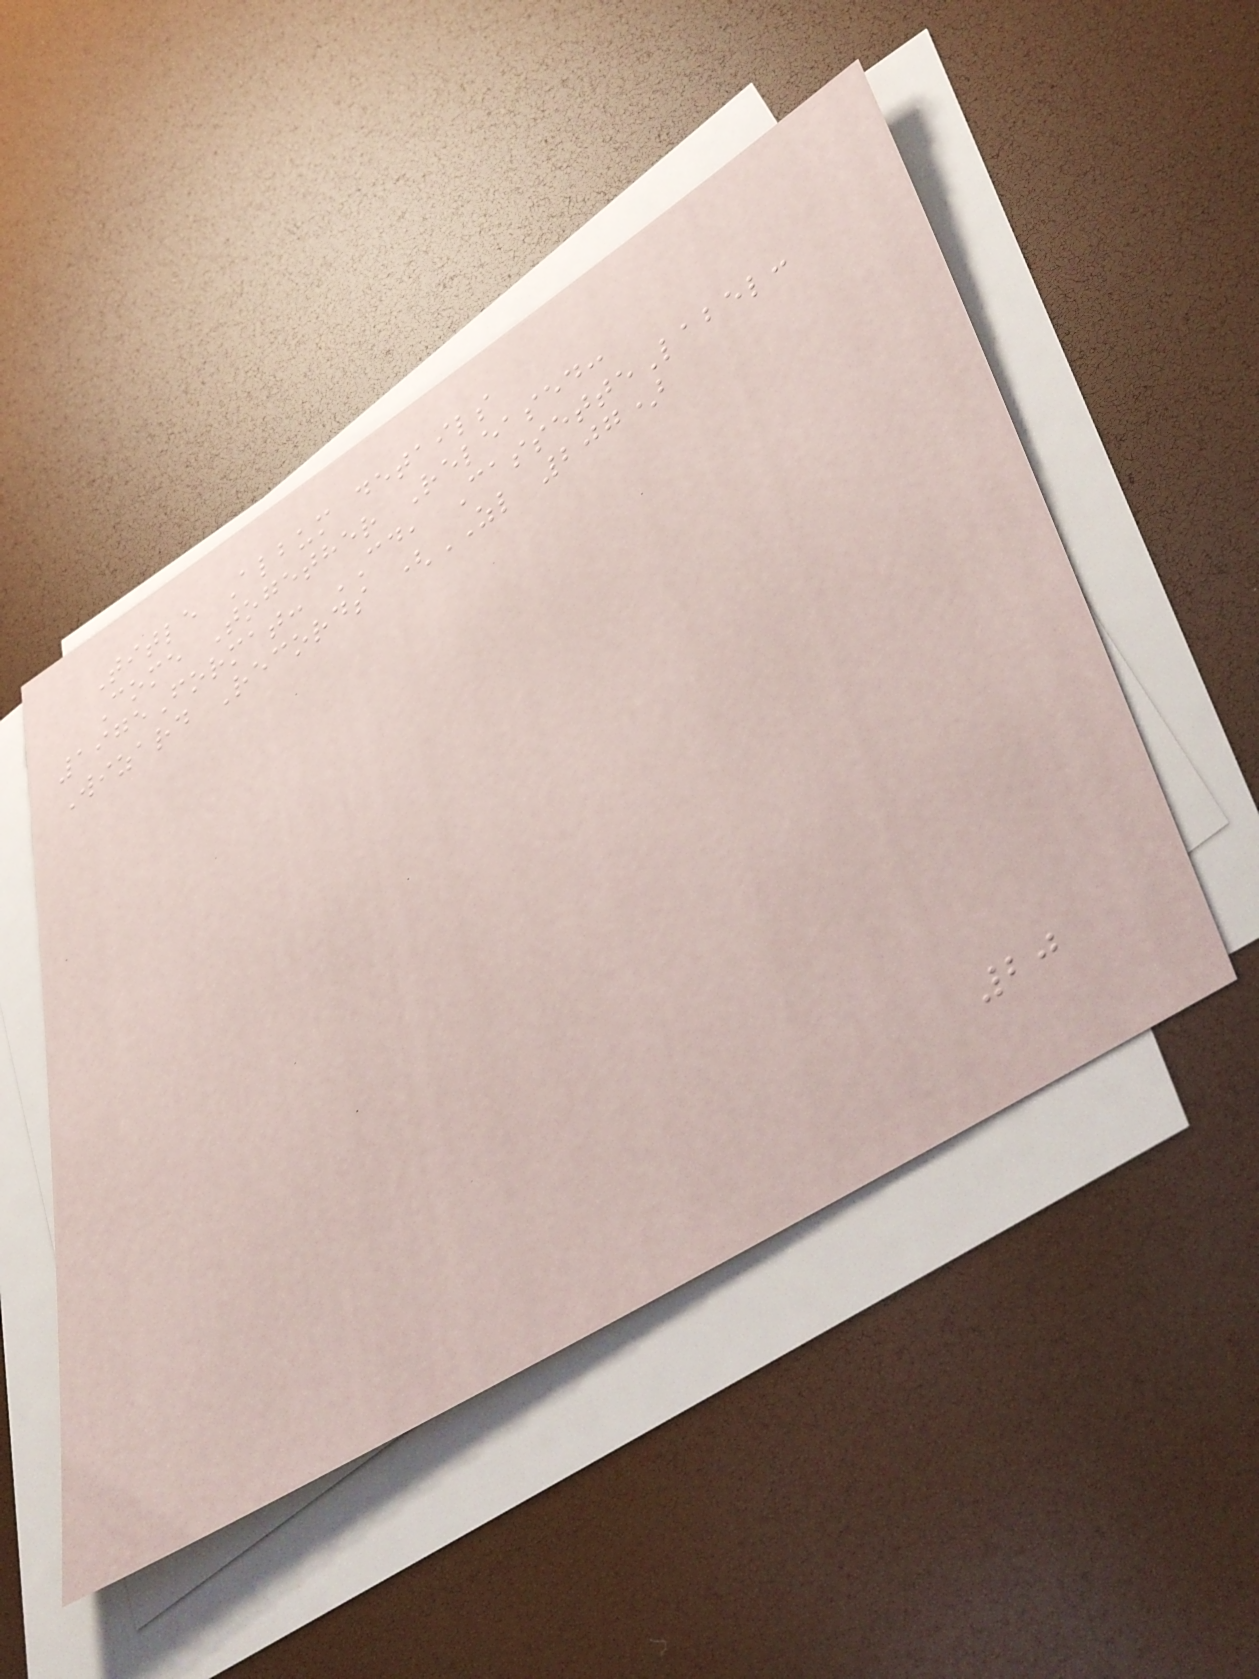Title Album details
Come Together Released:
1975Format: CD, CassetteLabel:
Wizard Records (ZL 207)
20
